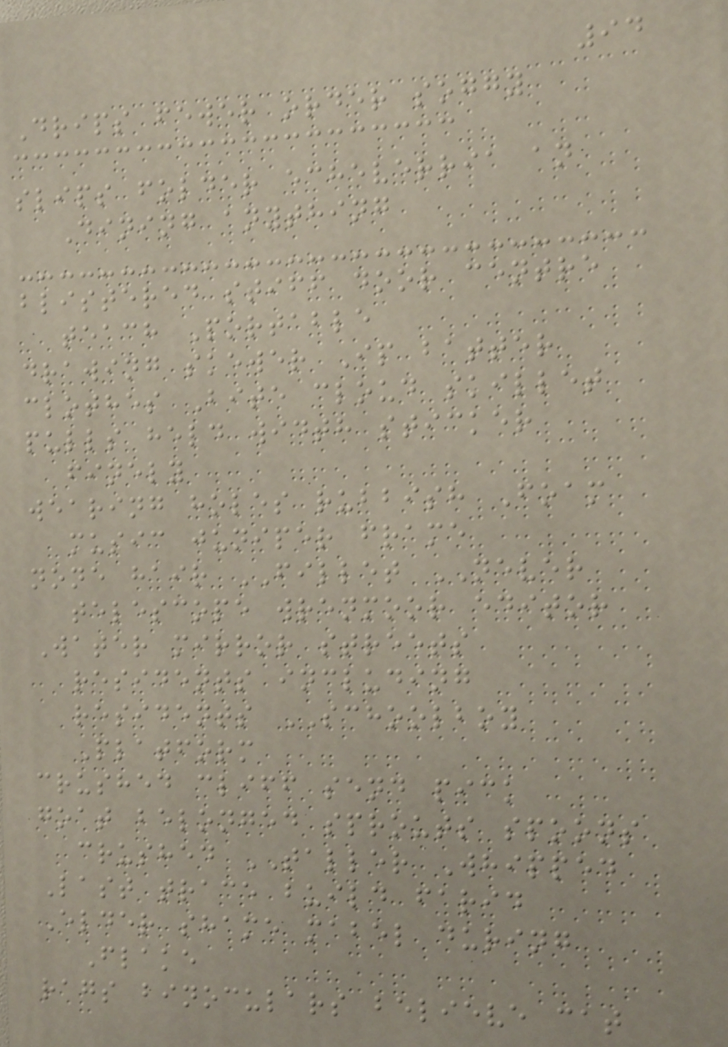94
Drips fewer order soggy
slips folder echeverria an
Dining anything
blistered stiff door centre
teach Portable
drawing skewer Ip batter
clothes Bite cloud skillet
pulls held width sticker
finely
wearing holes rubbish Foam
music juniper frame
none hair FILLET NEVER
telescope wrenmoor editor
Water mirror streets
residents including
residents SCHOOLBOY
Platform
crushed cliff send pick
goat belonged sprouts spoons
crushed TALLER Whipped
Last trace build farid
Elder shame mabel during
Flake
rags binoculars believe cat
